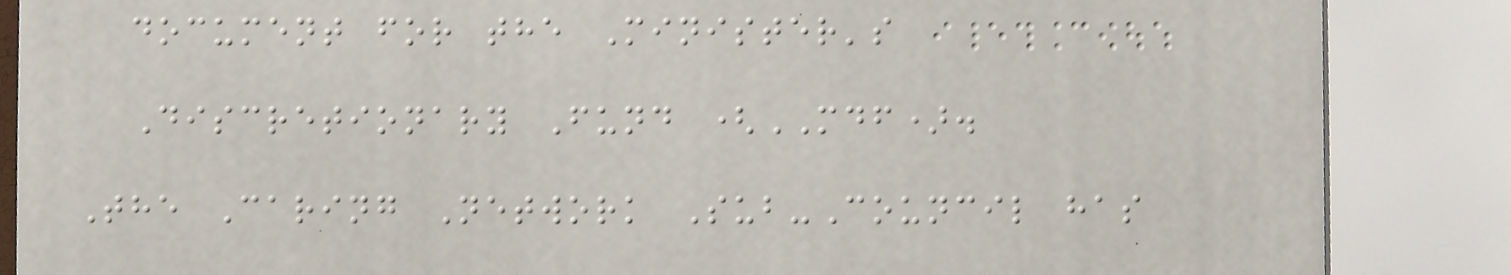document for the Minister's
Discretionary Fund (MDF).
The Caring Network Sub-Council has
